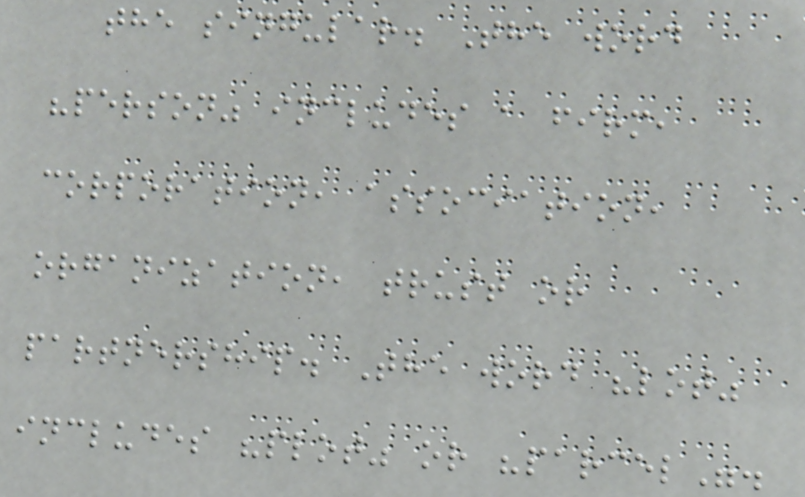the singular. The word
"person" includes a firm,
corporation, association,
organization, trust or
partnership. The word "lot"
includes "plot" or "parcel".
